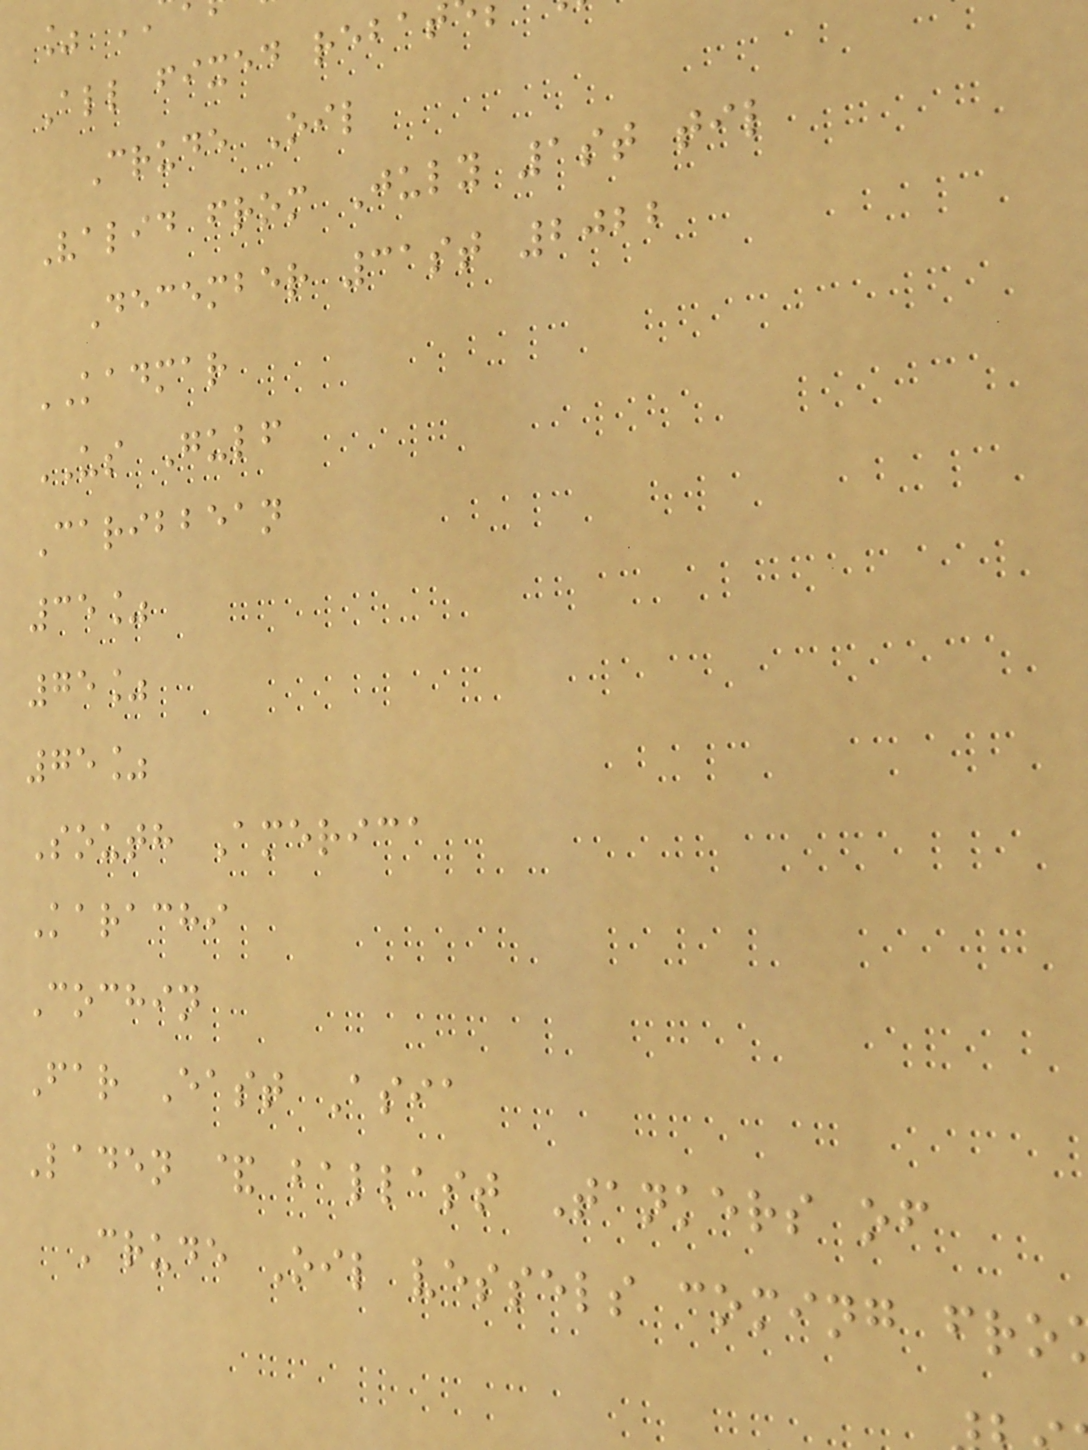All fixed rebat
Crude Oil
Valid from July 1st til
December 31st 2022
KADMAR
US Gulf
Caribbean
35%
75%
75%
South America
Karachi
Cochin
Far East Asia
Laden & ballast Tankers of
Crude Oil vessels coming fro
